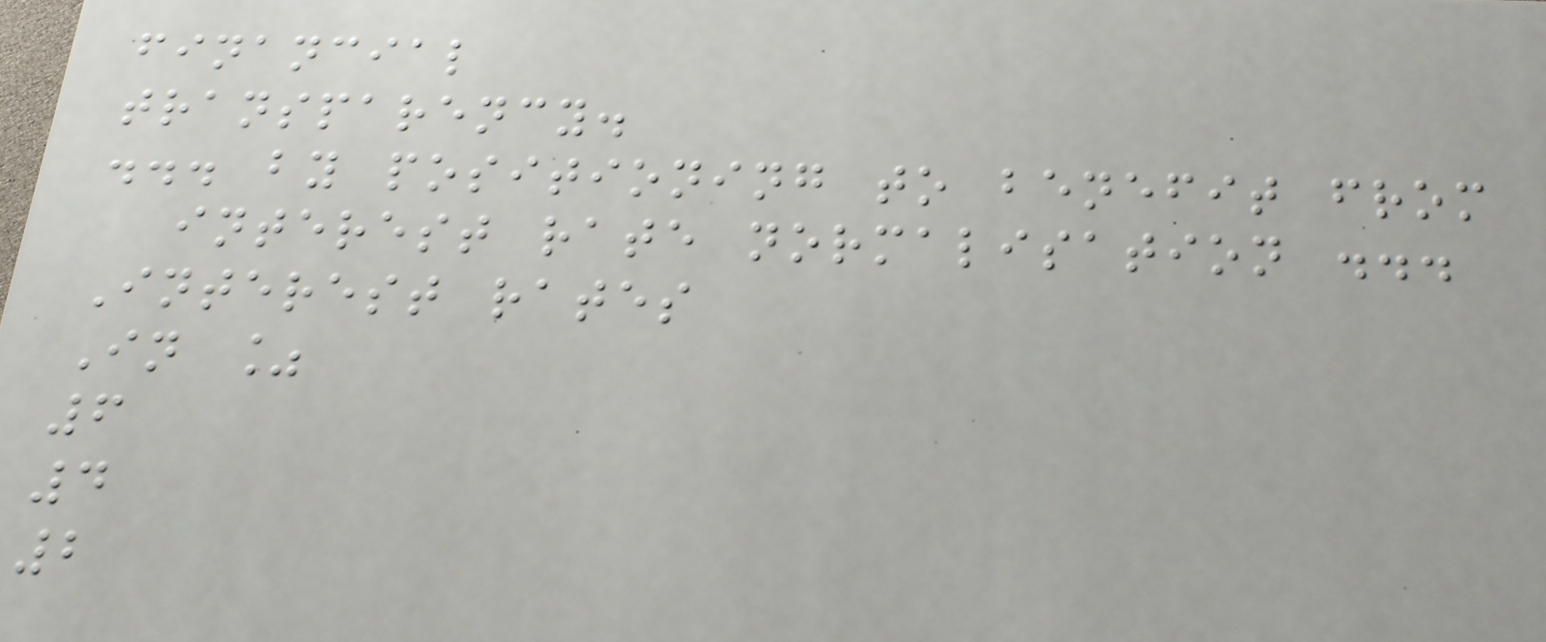financial
transparency.
... by positioning to benefit from
interest rate normalisation ...
Interest rates
In %
6
4
2
